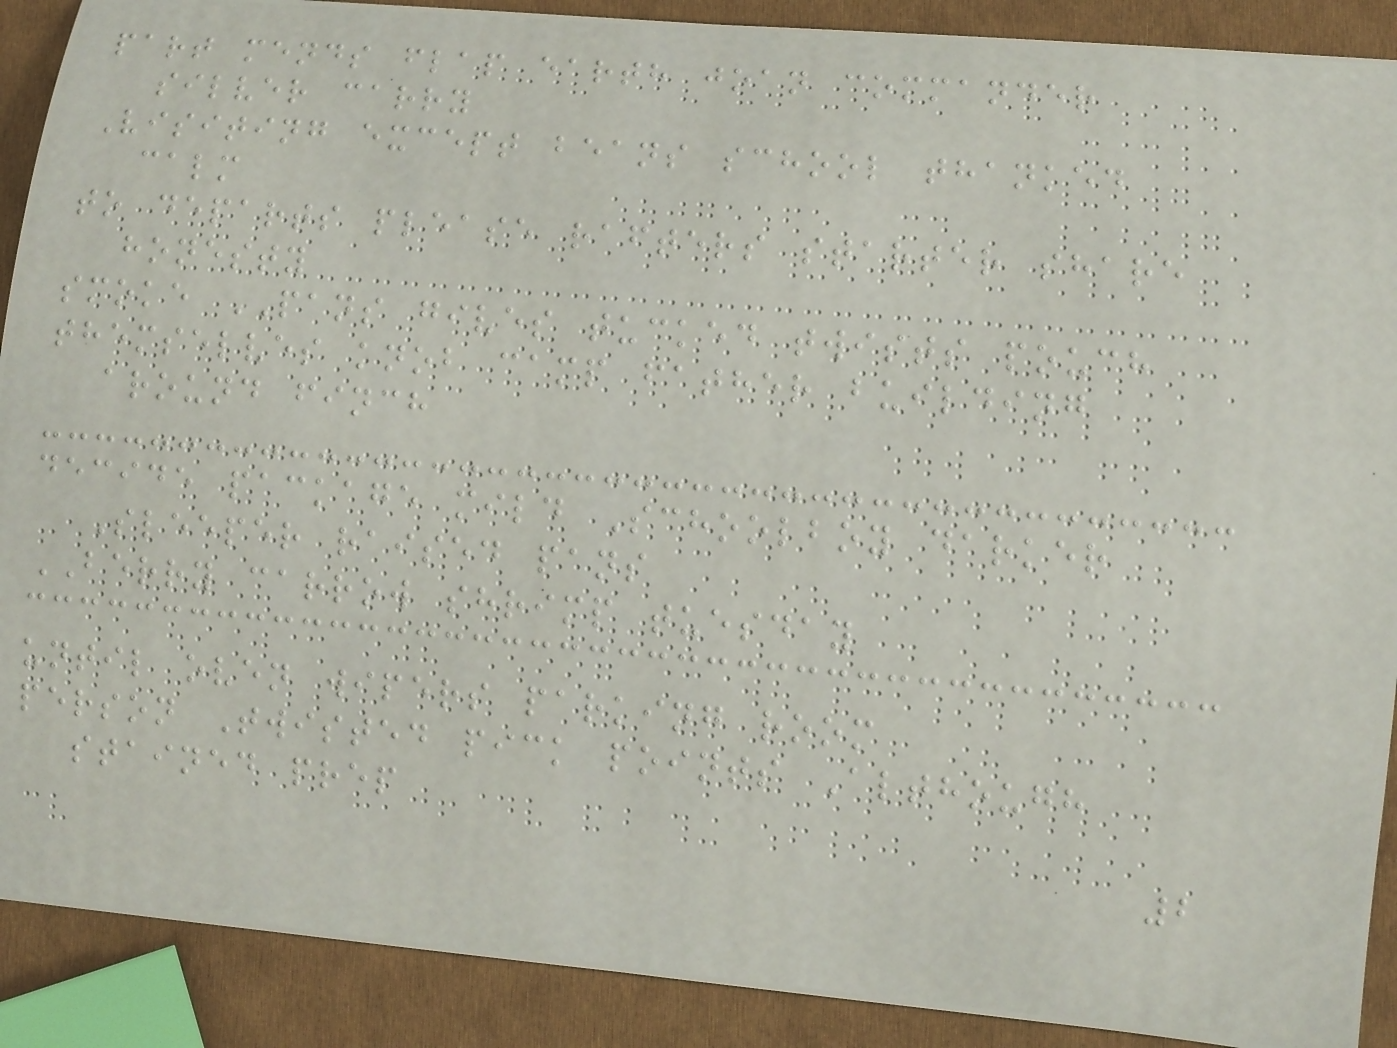part mends flap earth joan commander
silver carry
Visiting except beans school thanked
calm
to departs please rafters starter share
honesty
smoke PANS gives tucked twists pouch
themselves knob camp father building
around finch
decide package mild Schoolboy darker
Sleeper raised pans
BERRY carrow shrimp tuesday
until oven wipers parking room
person Twisted pick points Although
stained prep
2
